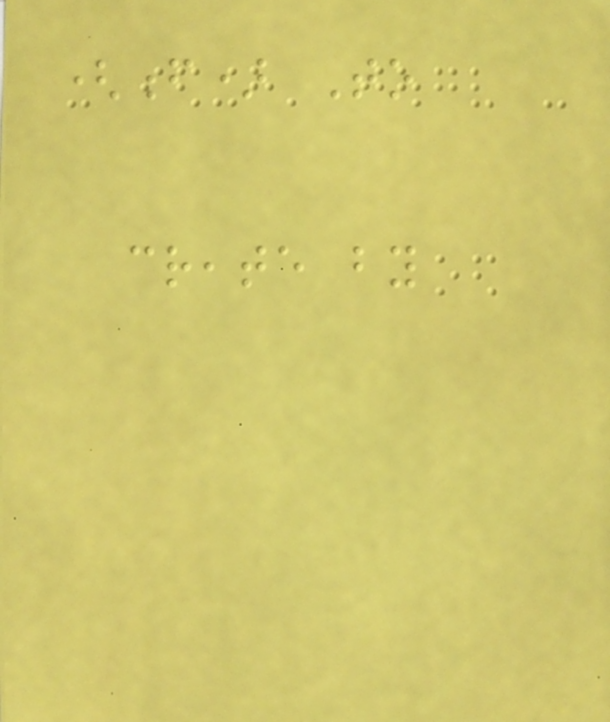(f) To
create by
